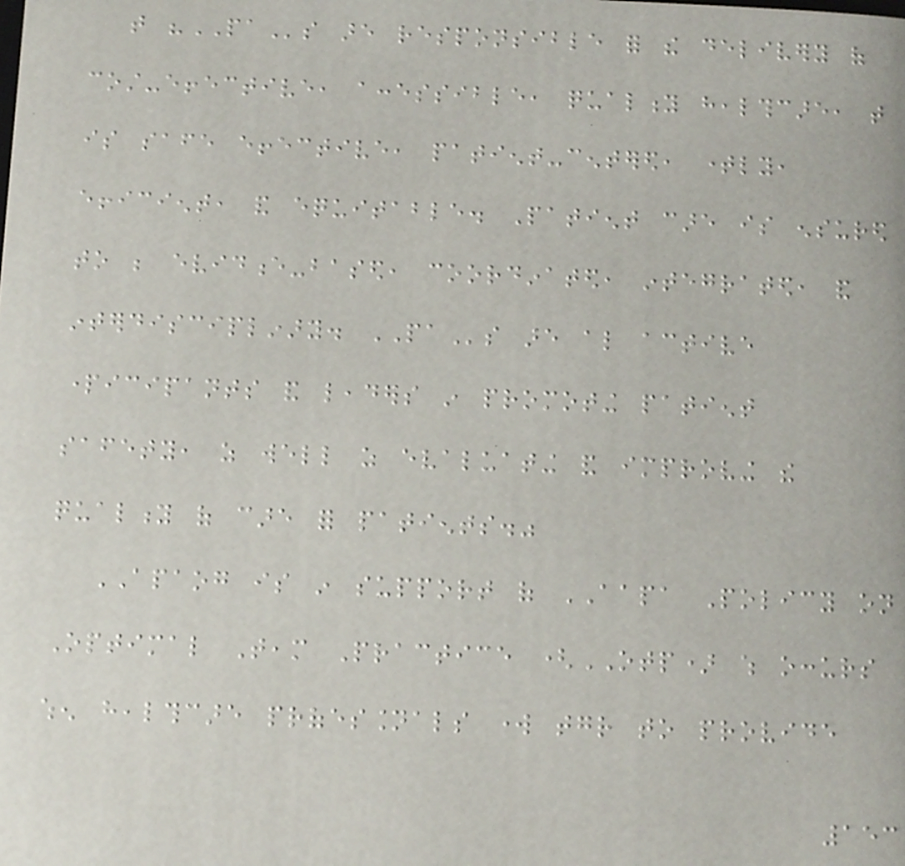that "PAs are responsible for the delivery of
cost-effective, accessible, quality healthcare, that
is safe effective, patient-centered, timely,
efficient, and equitable. Patient care is ensured
to be evidence-based, coordinated, integrated, and
interdisciplinary. PAs are also active
participants and leaders in promoting patient
safety, as well as evaluating and improving the
quality of care for patients."
APAOG is in support of AAPA Policy on
Optimal Team Practice (OTP) which occurs
when healthcare professionals work together to provide
153
